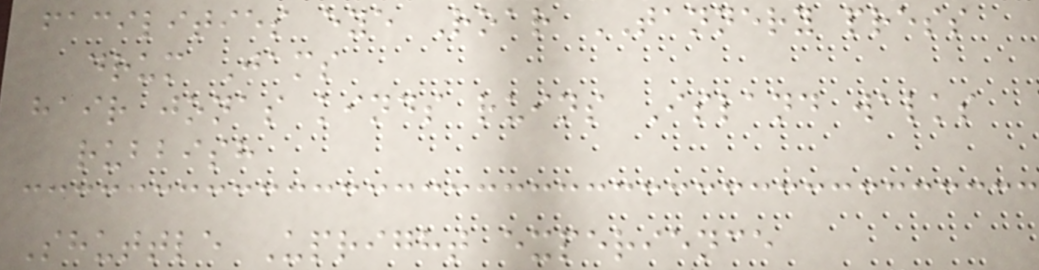facilities eye Roar TANNERY press
drum Jams
hair jonas kinds ruins Island walks
rubbish
Shuttle Upright experience
